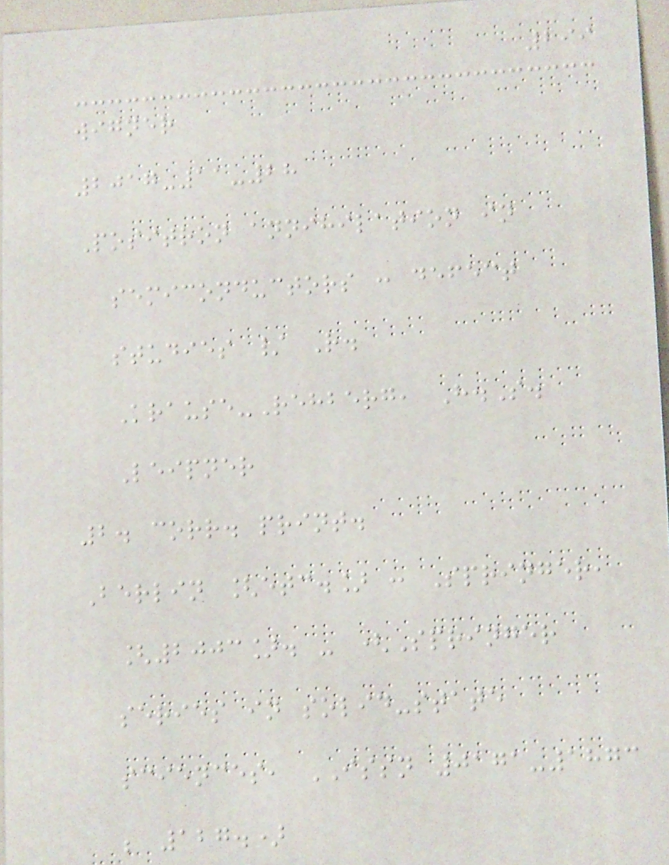299
wigner
2017-11-28
Positron annihilation in
semiconductors : defect
studies / R.
Krause-Rehberg, H.S.
Leipner
2. corr. print.
Berlin [etc.] : Springer,
[2003]. - (Springer
series in solid-state
sciences, ISSN 0171-1873
; 127.)
